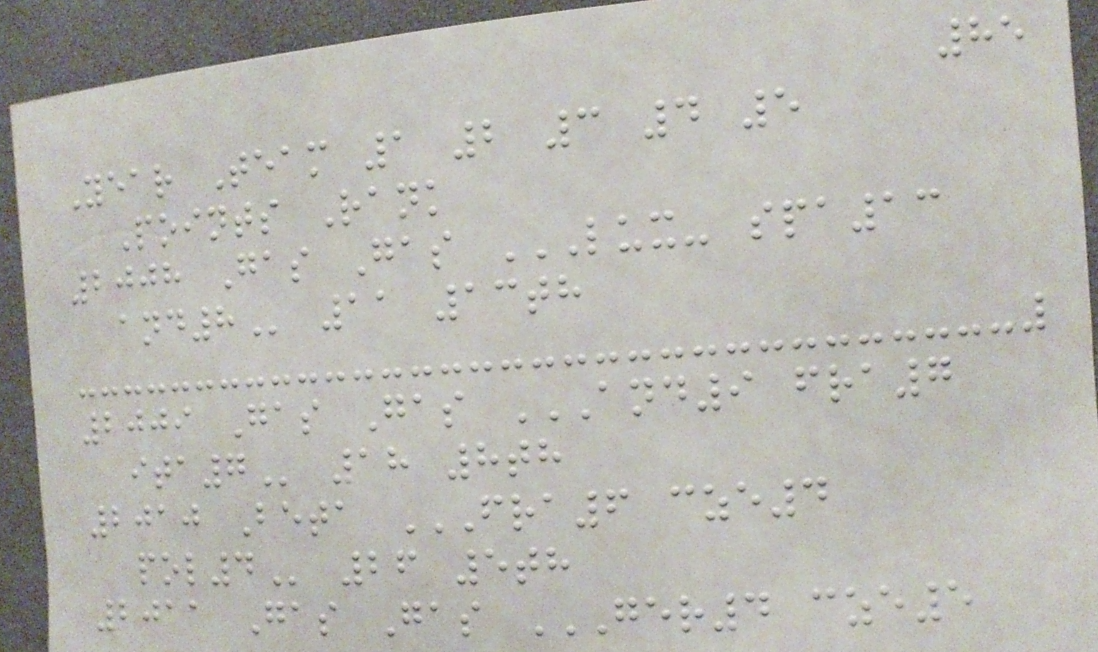85
Year Team 1 2 3 4 5
Points Rank
2008 Gas Gas LUX- SPA13
AND8 11 13th
2009 Gas Gas AND9 FRA7
ITA7 18 8th
2010 Beta FRA6 CZE4
POL4 26 5th
2011 Gas Gas GER4 CZE5
